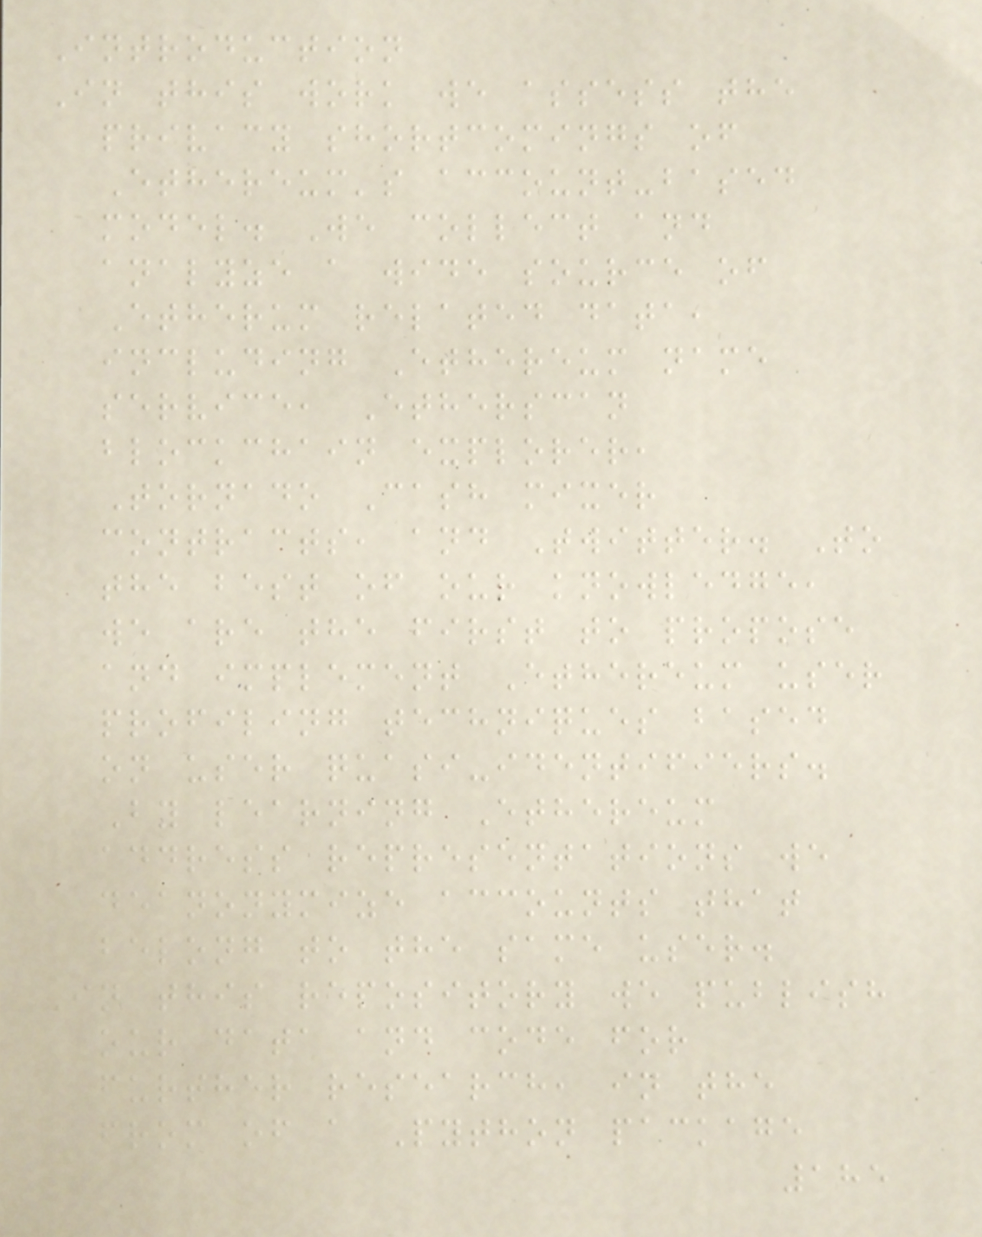Introduction
In this work we assess the
privacy shortcomings of
Ethereum's account-based
model. We collect and
analyze a wide source of
Etherum related data,
including Ethereum name
service, Etherscan
blockchain explorer,
Tornado Cash mixer
contracts, and Twitter. To
the best of our knowledge,
we are the first to propose
and implement Ethereum user
profiling techniques based
on user quasi-identifiers.
By learning Ethereum
address representations we
deanonymize accounts that
belong to the same user.
In this repository we publish
our data and code for
further research, in the
from of a Python package
185
